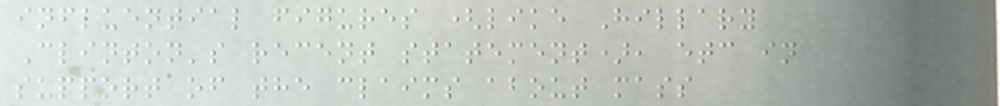influential figures (like Hillary
Clinton's recent statement), etc in
support of the claims about mass
